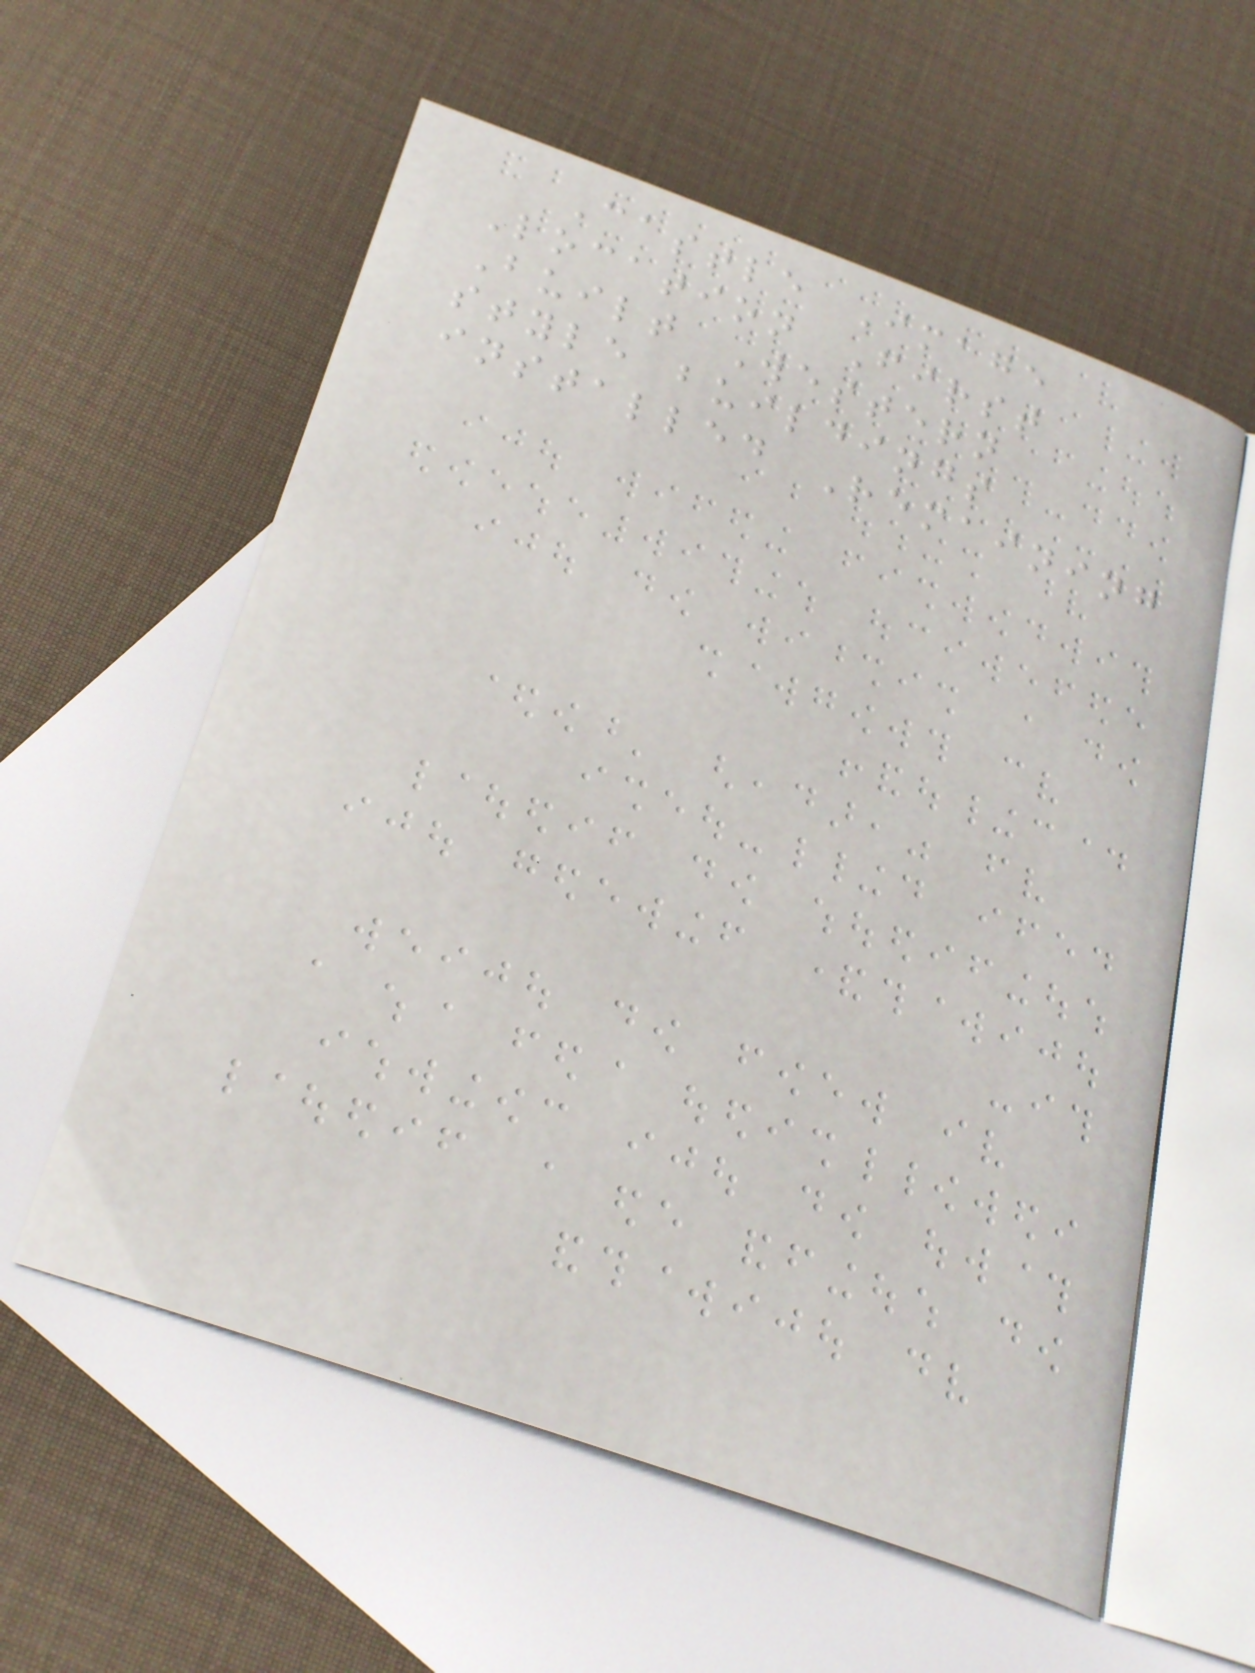Castle Image
Location First
Built Western
style buildings
installed Remaining
